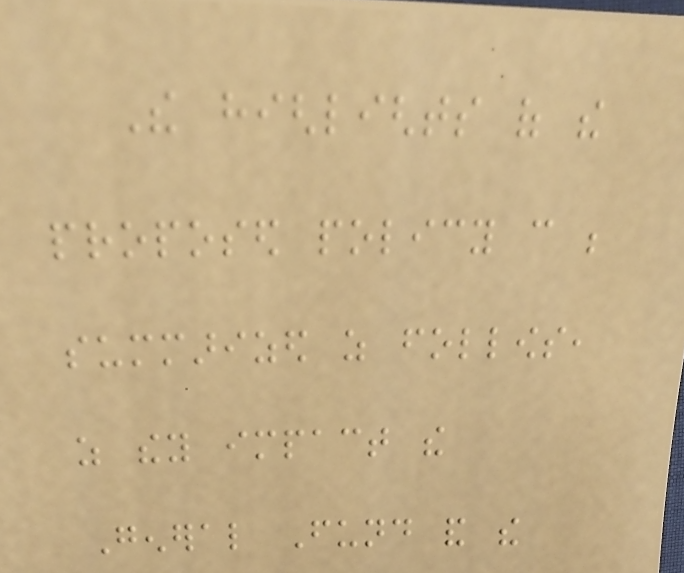The highlights of the
proposed policy can be
summarized as follows,
as they impact the
General Fund and the
